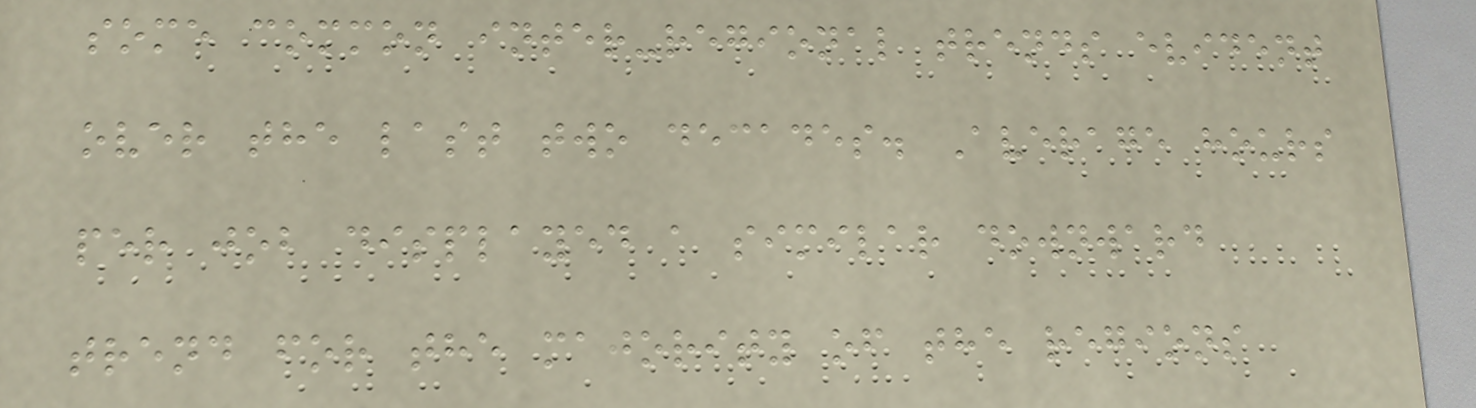some common inter-regional trends evident
over the last two decades. Average hours
per job displayed a similar downward
trend for the majority of the regions
